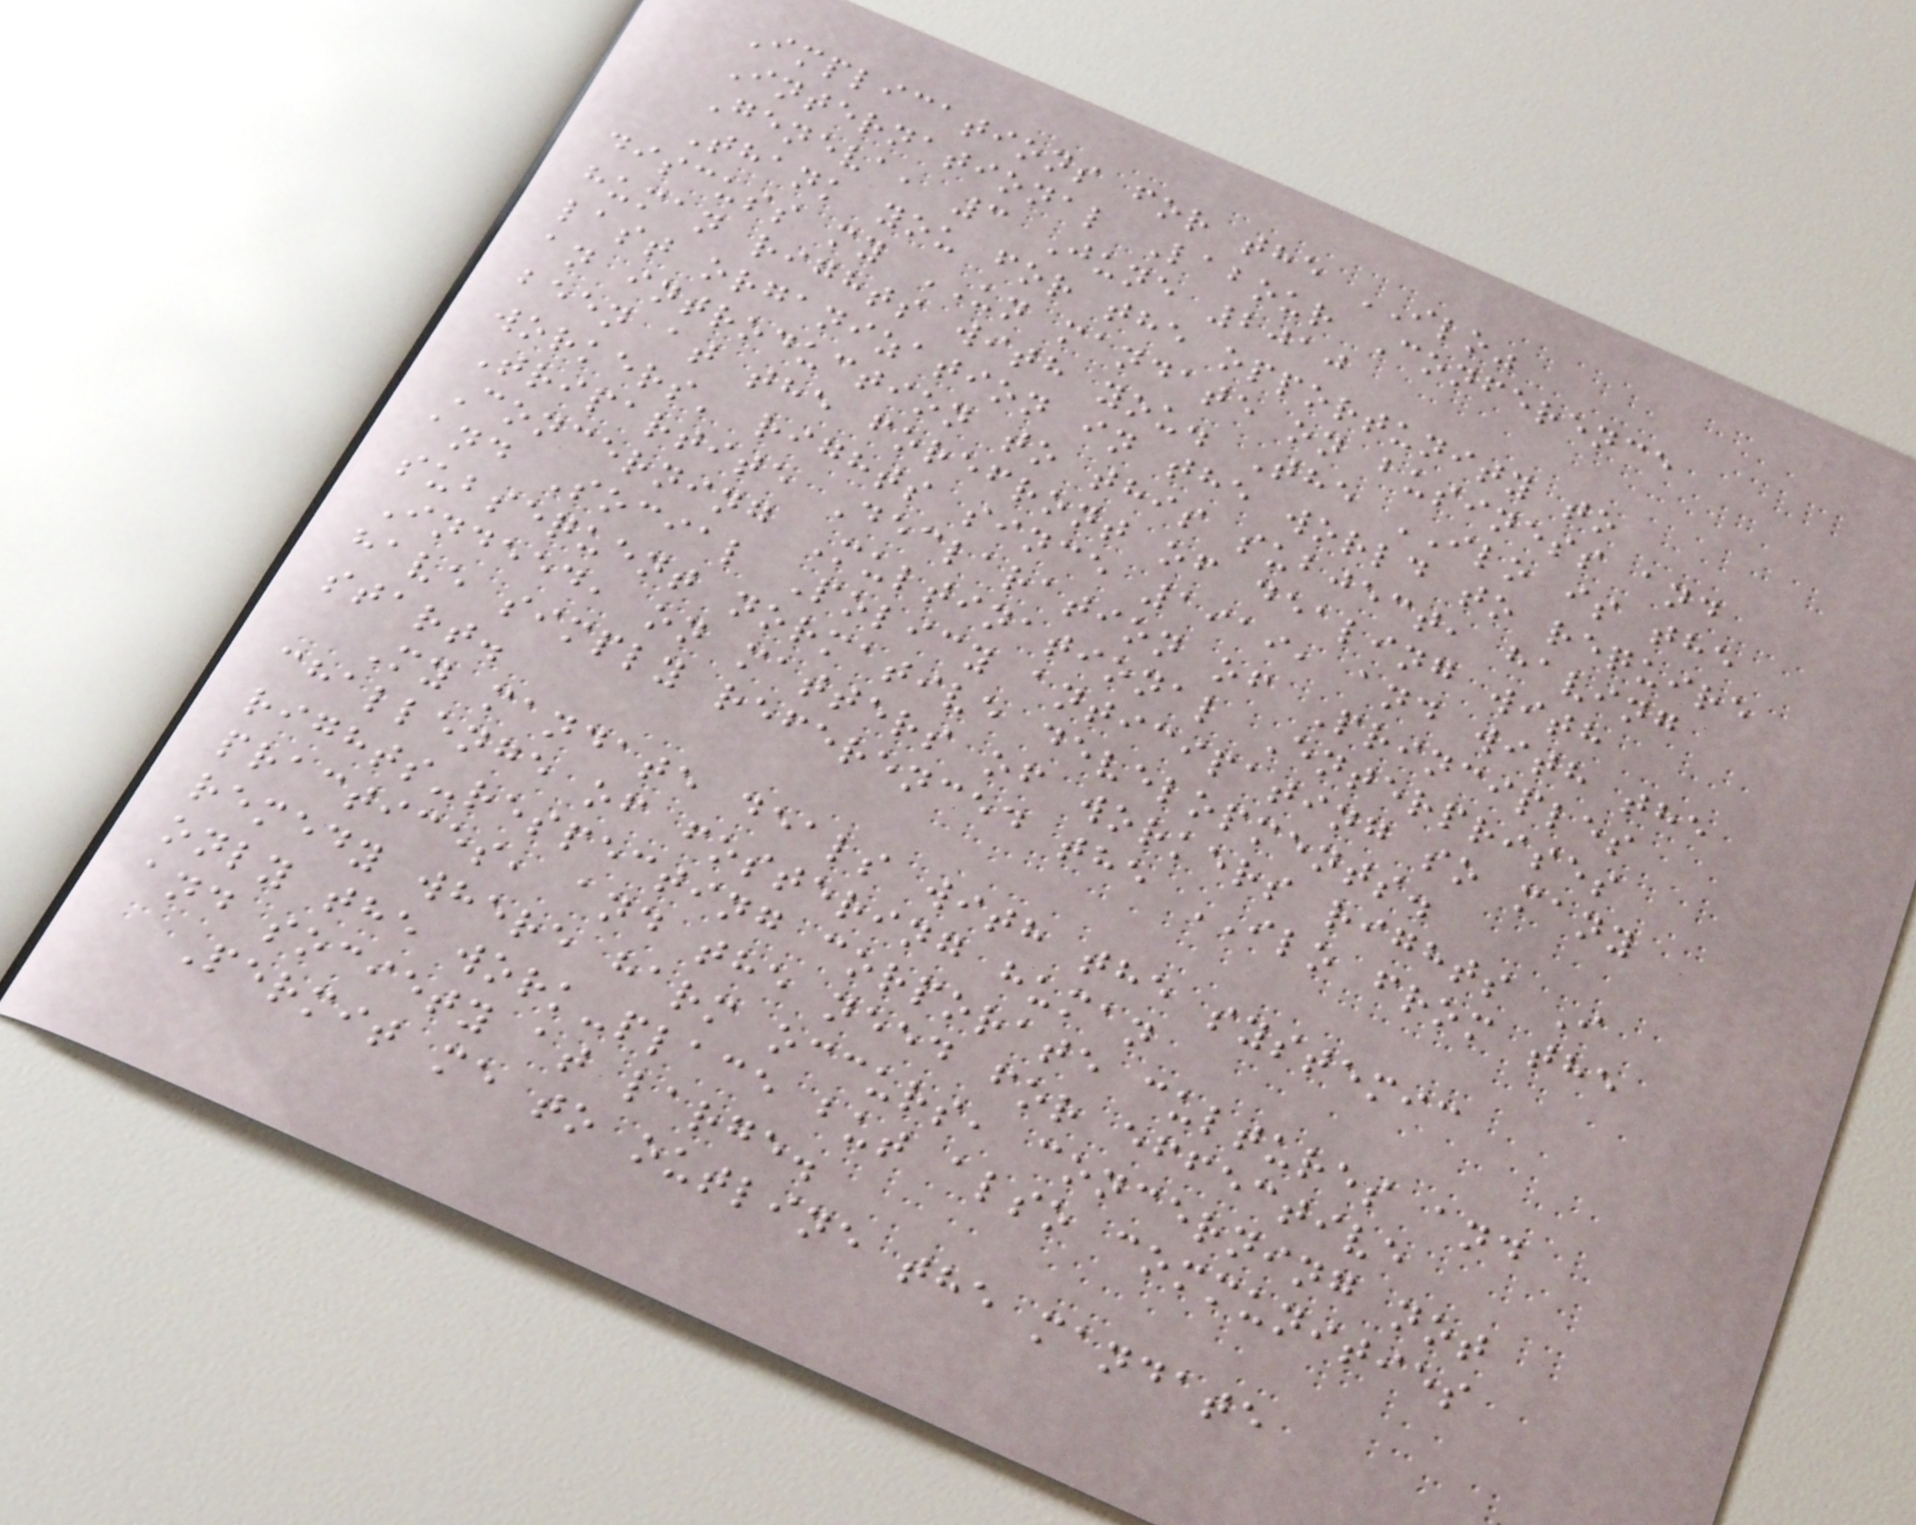Implications for the ILO"
International Labour Conference
Geneva, 3 June 2010
Thank you for the opportunity to
discuss my UN mandate on business and
human rights with you. The ILO is the
last organization in the world to require
an introduction to this subject, having
been at the forefront of dealing with
workers' rights since 1919, and with the
Tripartite Declaration of Principles
Concerning Multinational Enterprises
and Social Policy anticipating so many
subsequent normative developments.
Indeed, on matters of workers rights I
have simply referenced the ILO from the
start.
My mandate deals with the systemic
challenge of fostering human
rights-respecting corporate cultures and
practices, and the need for effective
remedy where harm occurs, concerning not
only the work-place but also communities
and society at large.
Permit me to outline the mandate
